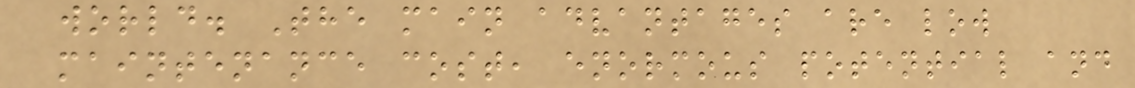world. The main advantages are low
maintenance cost, enormous potential and
